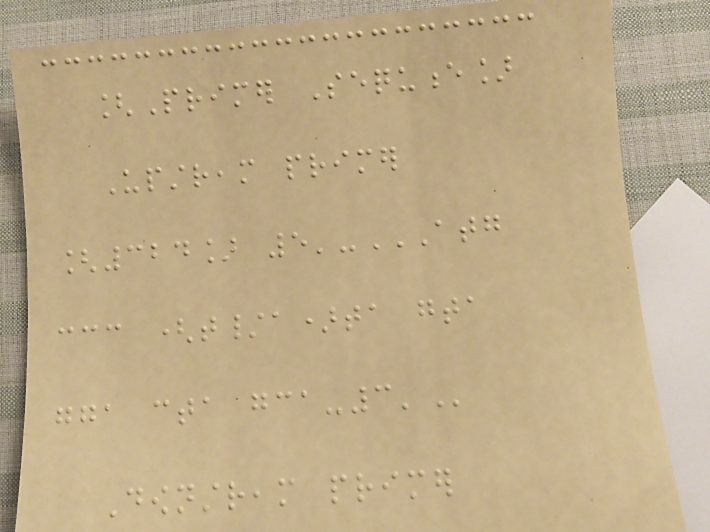[Primer Sequence]
Upstream primer
[324] 5'-ATG
CCC (T/A)TA GTA
GGA CTA GCA-3'
Downstream primer
